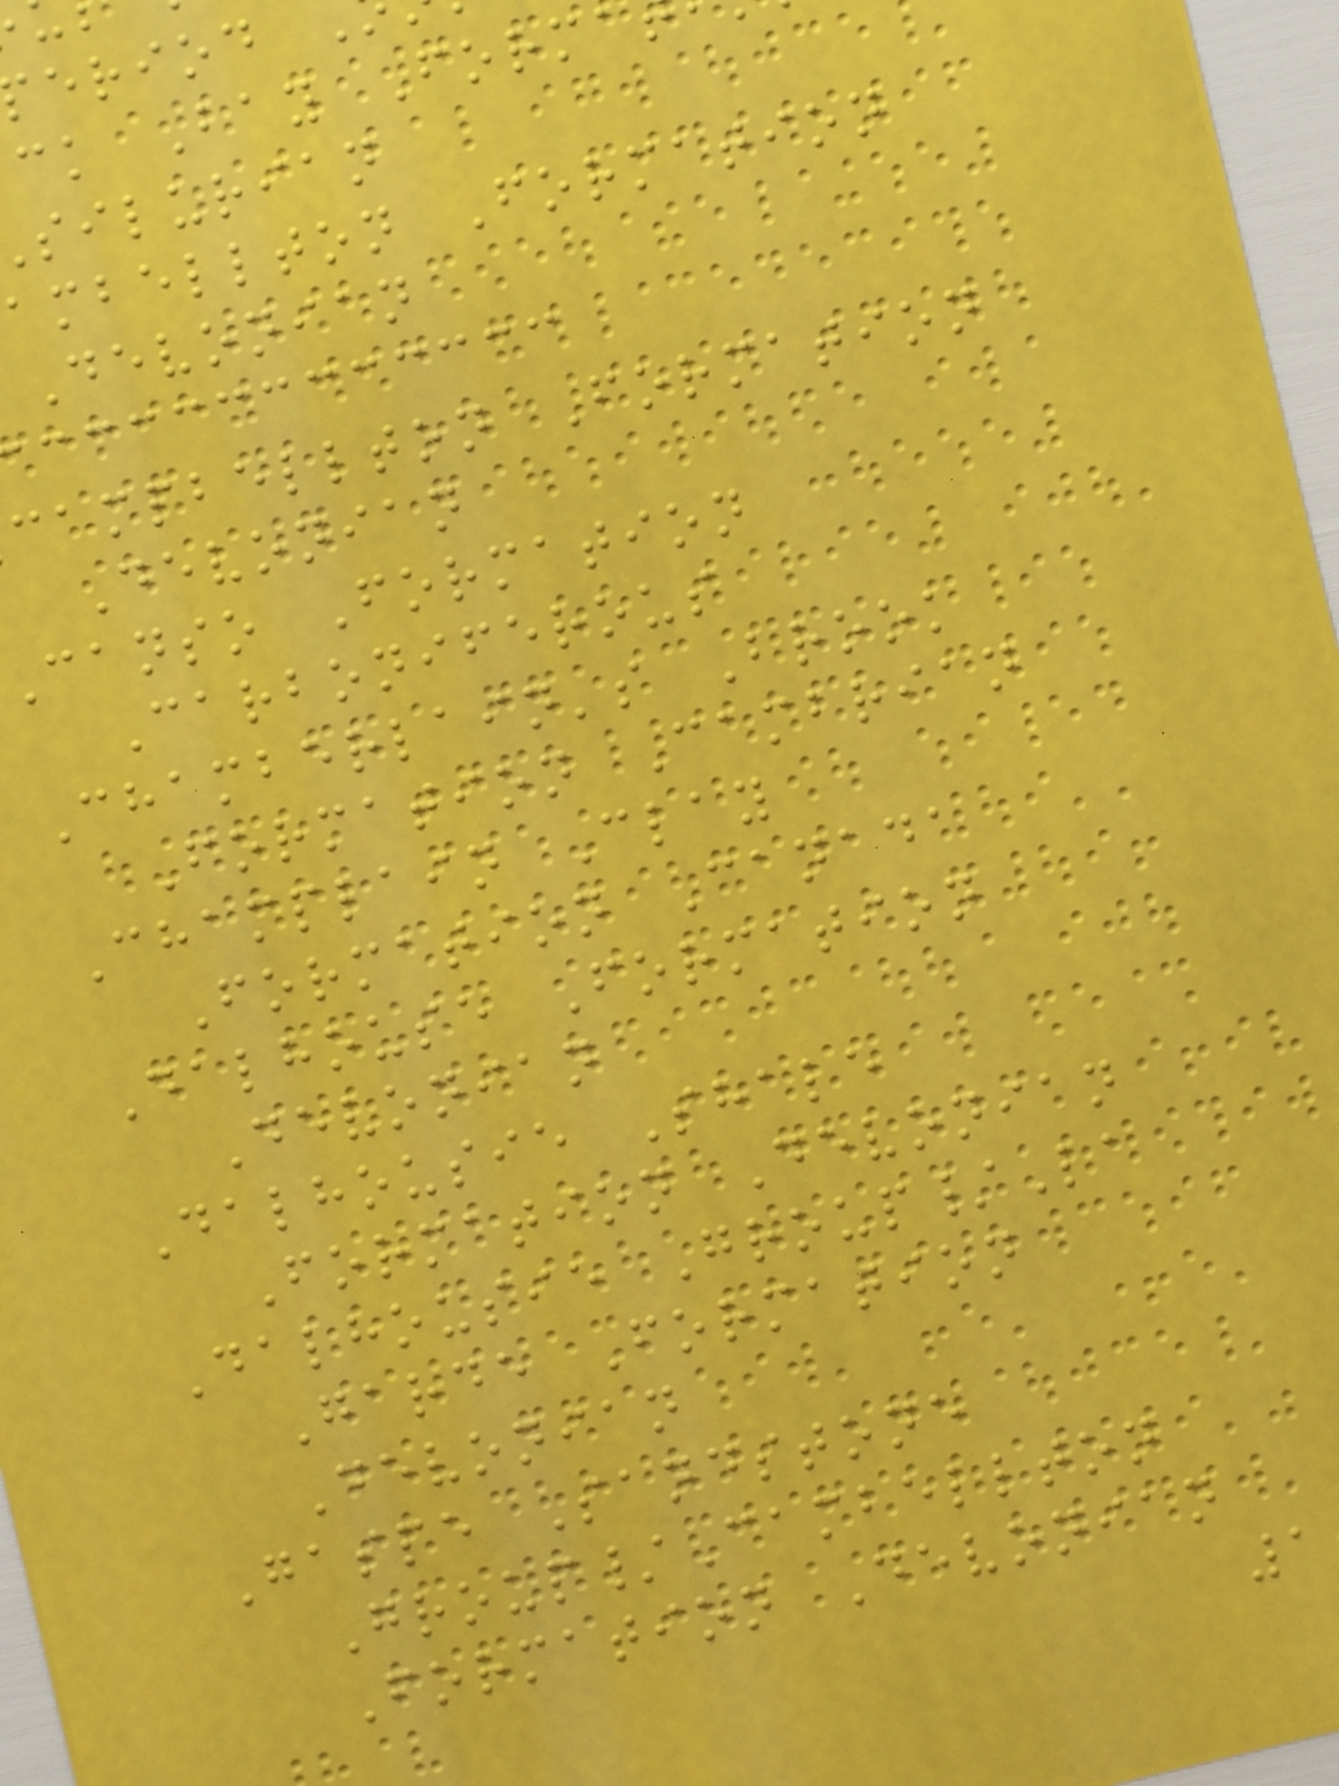eriod
ck Bay Forma
silurian
ambellton Formation
Devonian
campbellton Formation
Devonian
canso Formation
Carboniferous
Chamberlain's Brook
Formation Cambrian
Champlain Clay
Formation Canada
Dalhouse Formation
Devonian
Dalhousie Shale
Formation Devonian
Dalhousie Group/La
Garde Formation
Devonian
Gaspe Sandstone
Group/Cambellton
Formation Devonian
